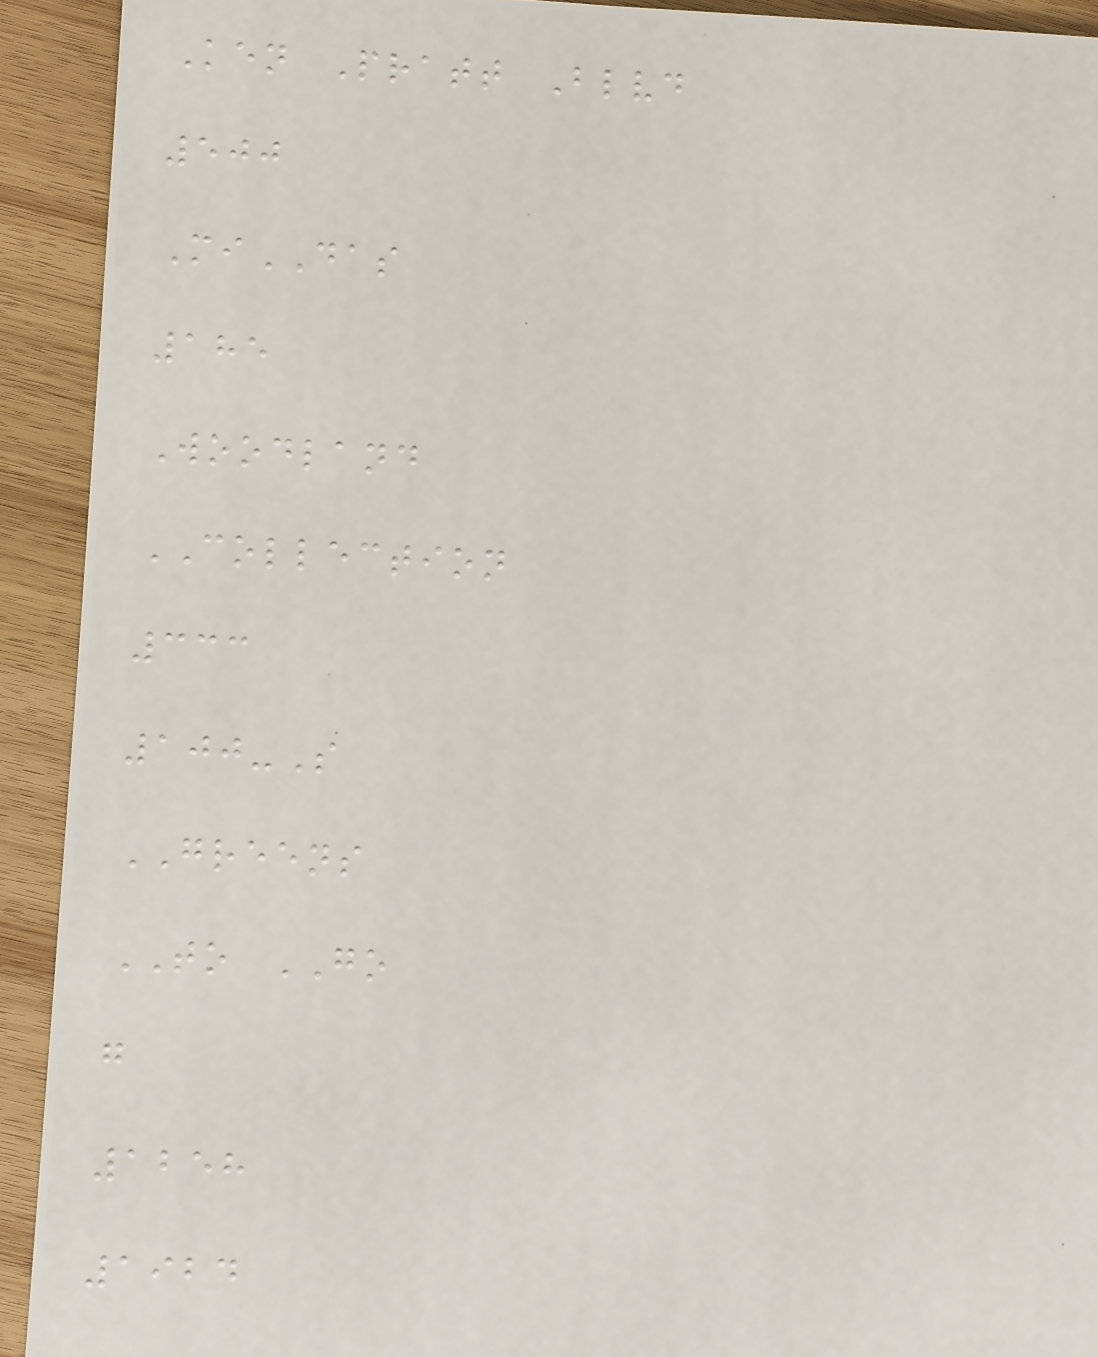Ken Pratt Blvd
500
MiDAS
185
Woodland
COLLECTION
333
100-S
GREENS
TO GO
g
1258
1924
